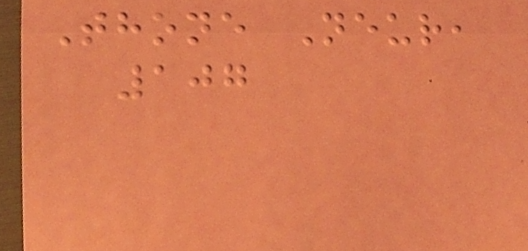Thone Neur,
107
